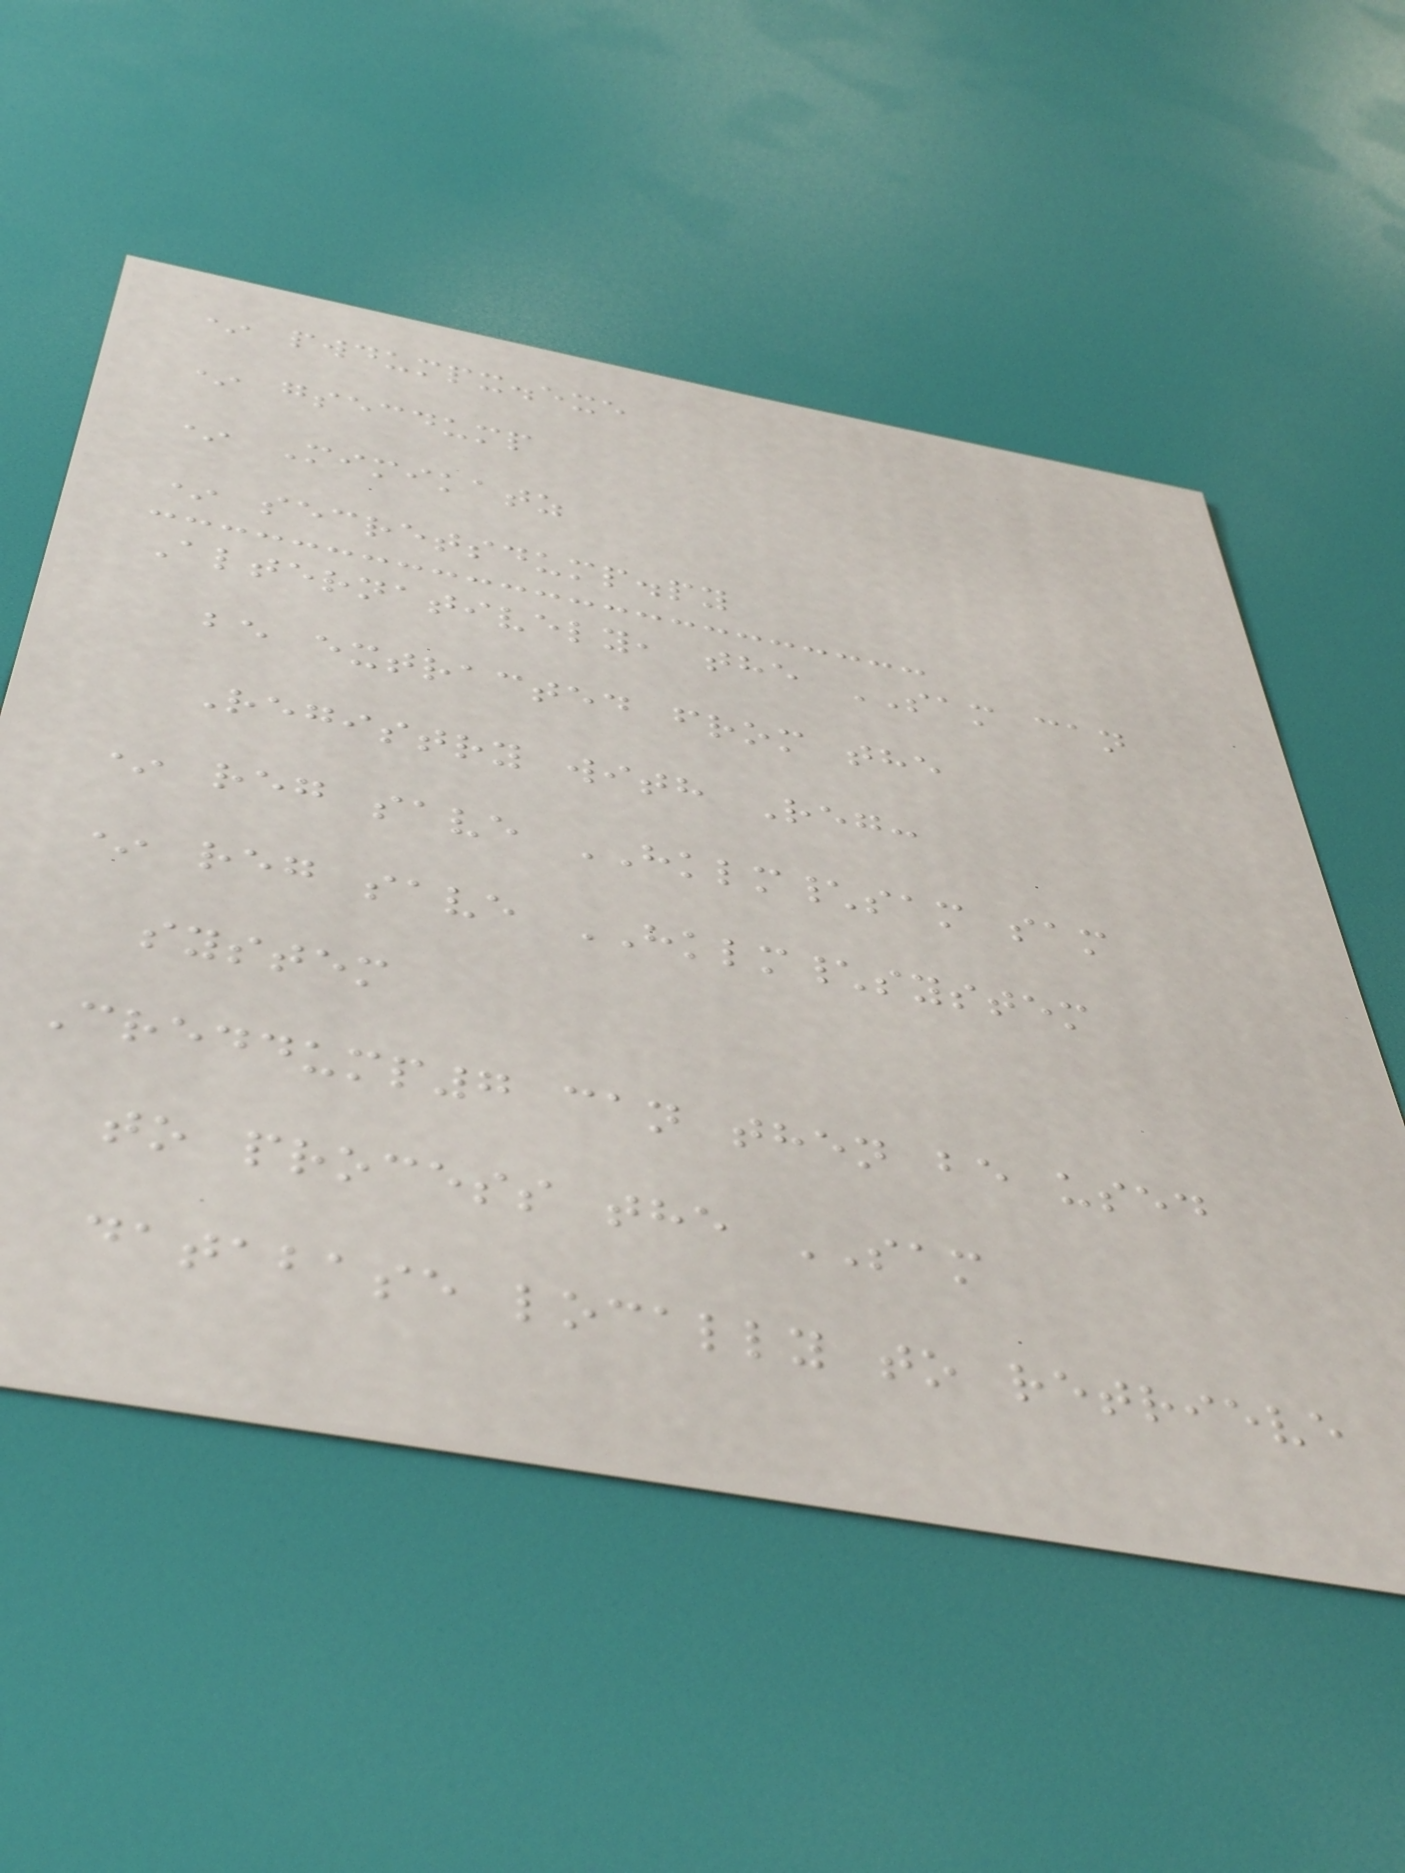* pwdumpx.exe
* gsecdump
* Mimikatz
* secretsdump.py
Alternatively, the SAM can
be extracted from the
Registry with Reg:
* reg save HKLM\sam sam
* reg save HKLM\system
system
Creddump7 can then be used
to process the SAM
database locally to retrieve
